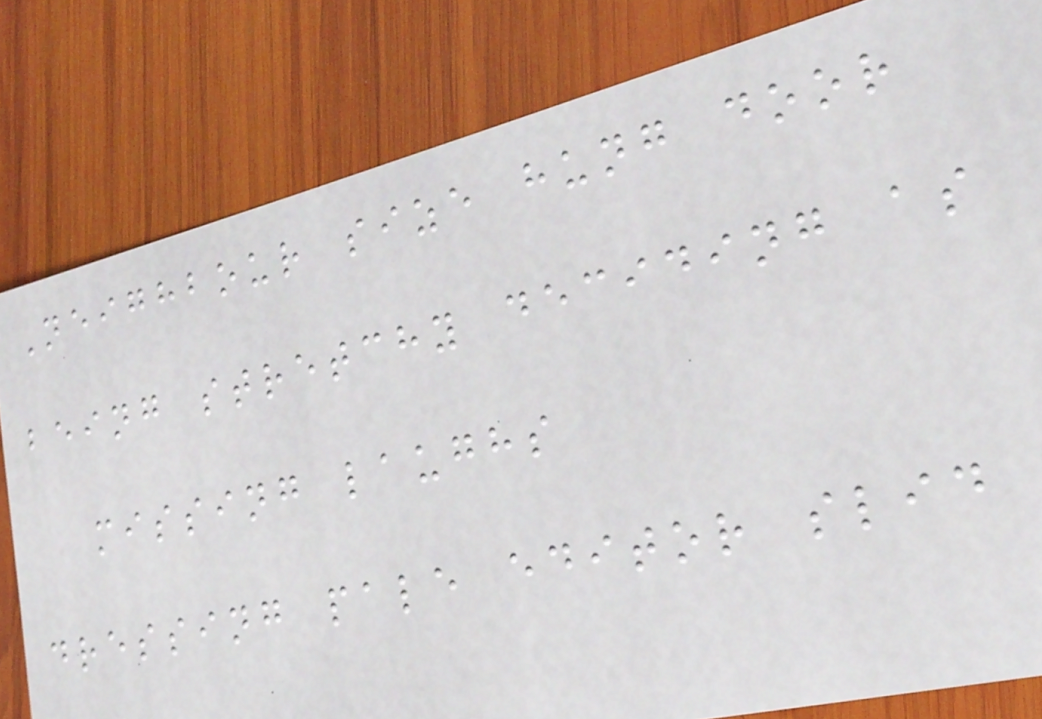Neighbour size hung door
being stretchy deciding as
missing laughs
dressing pale editor slid
